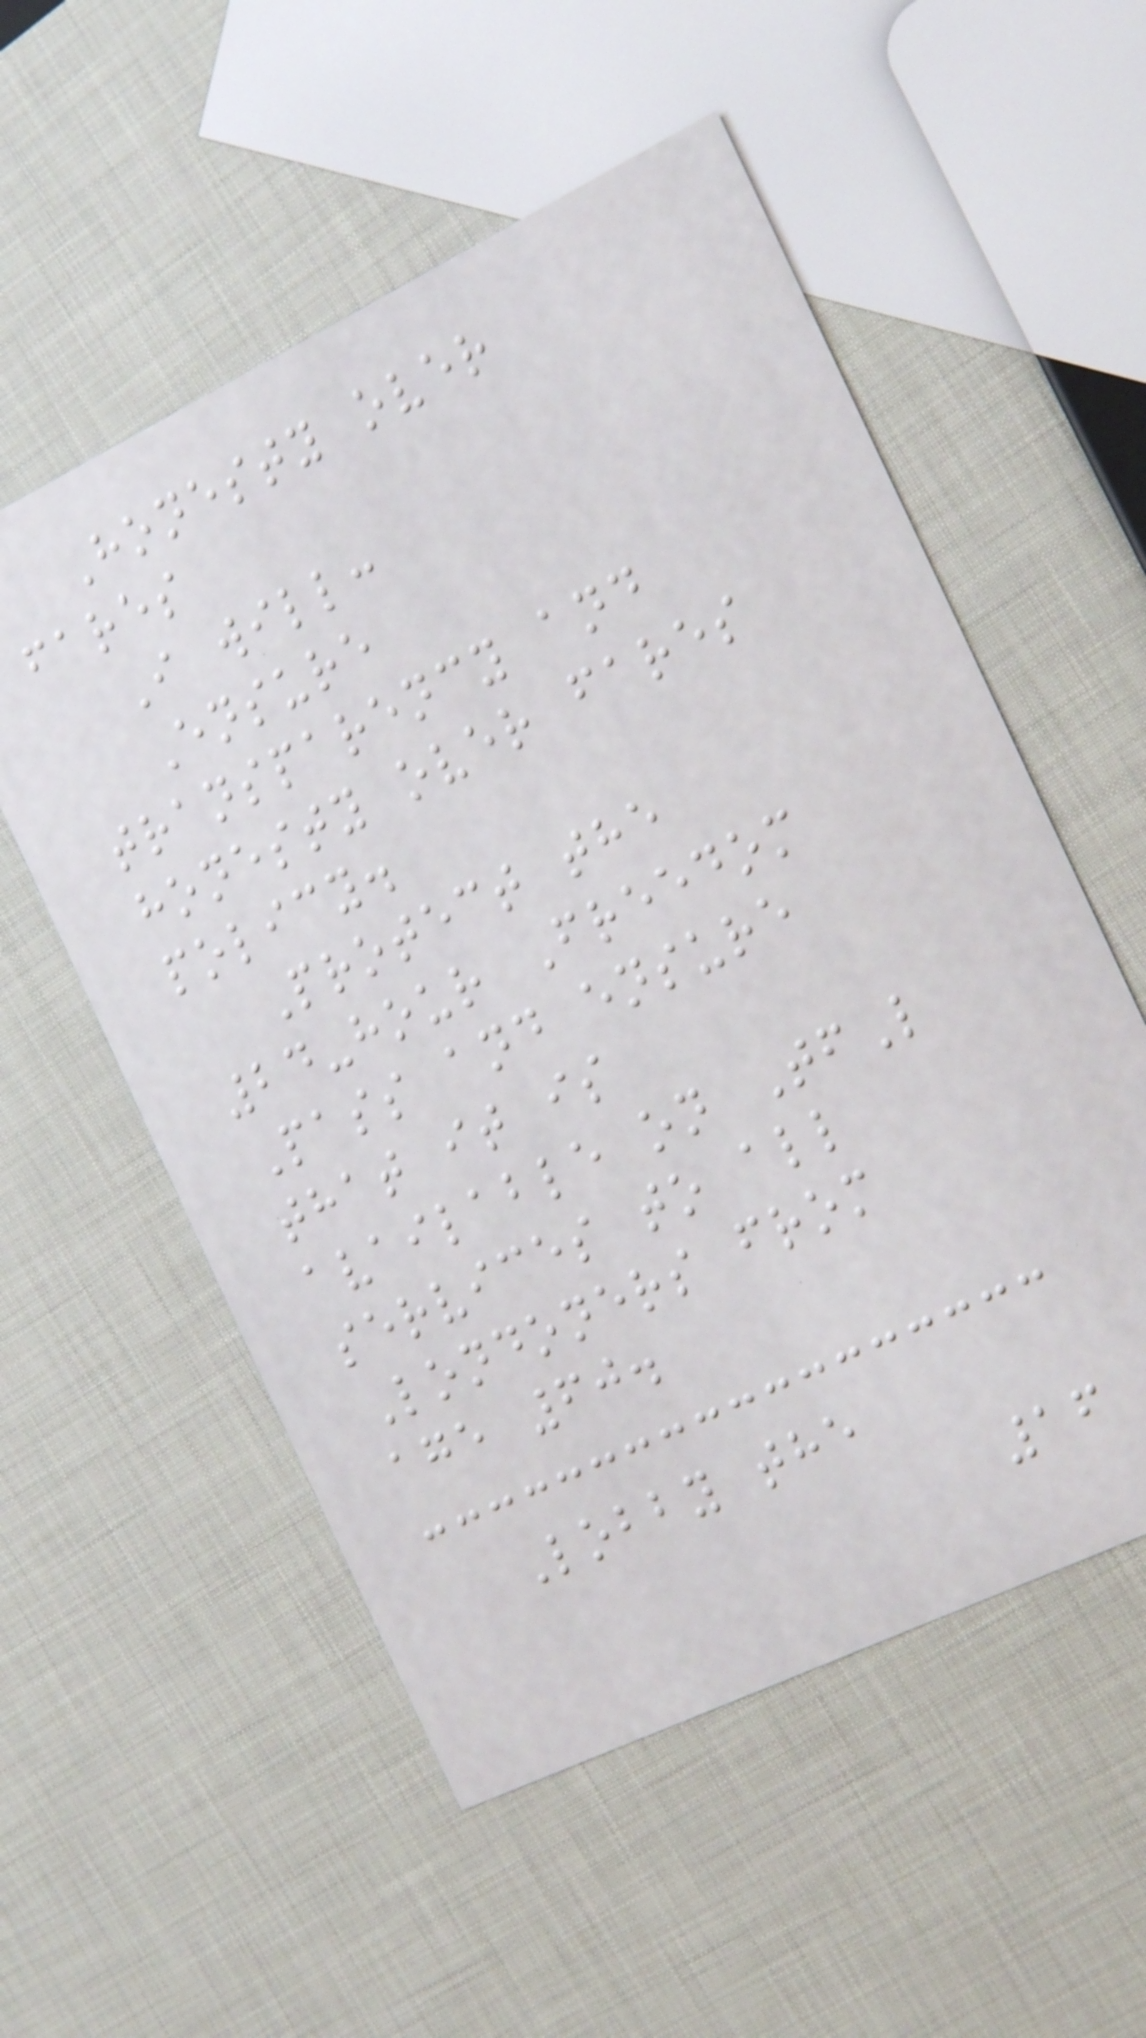Honesty over
fares
I will:
Ensure
transparency and
honesty over fares
policy.
Protect the
24-hour Freedom
Pass and ensure
that it is
available on TfL
services to all
Londoners from
age 60.
Lobby the
16
